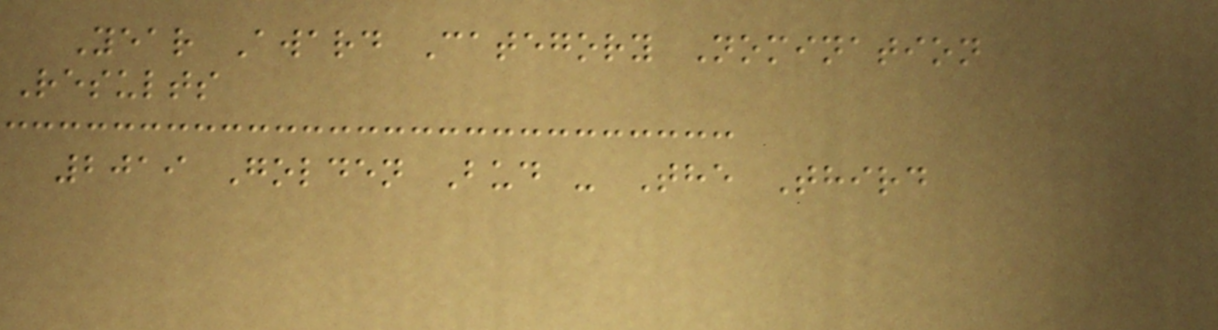Year Award Category Nomination
Results
2019 Golden Bud - The Third
